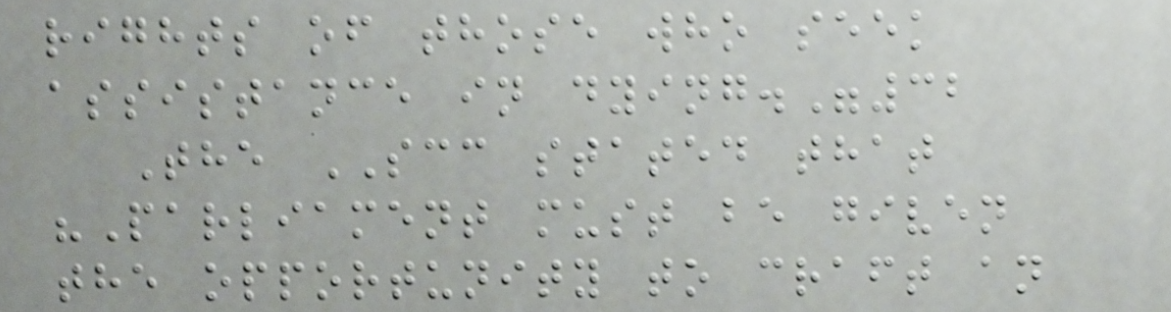rights of those who seek
assistance in dying."32
The SCC stated that
"Parliament must be given
the opportunity to craft an
